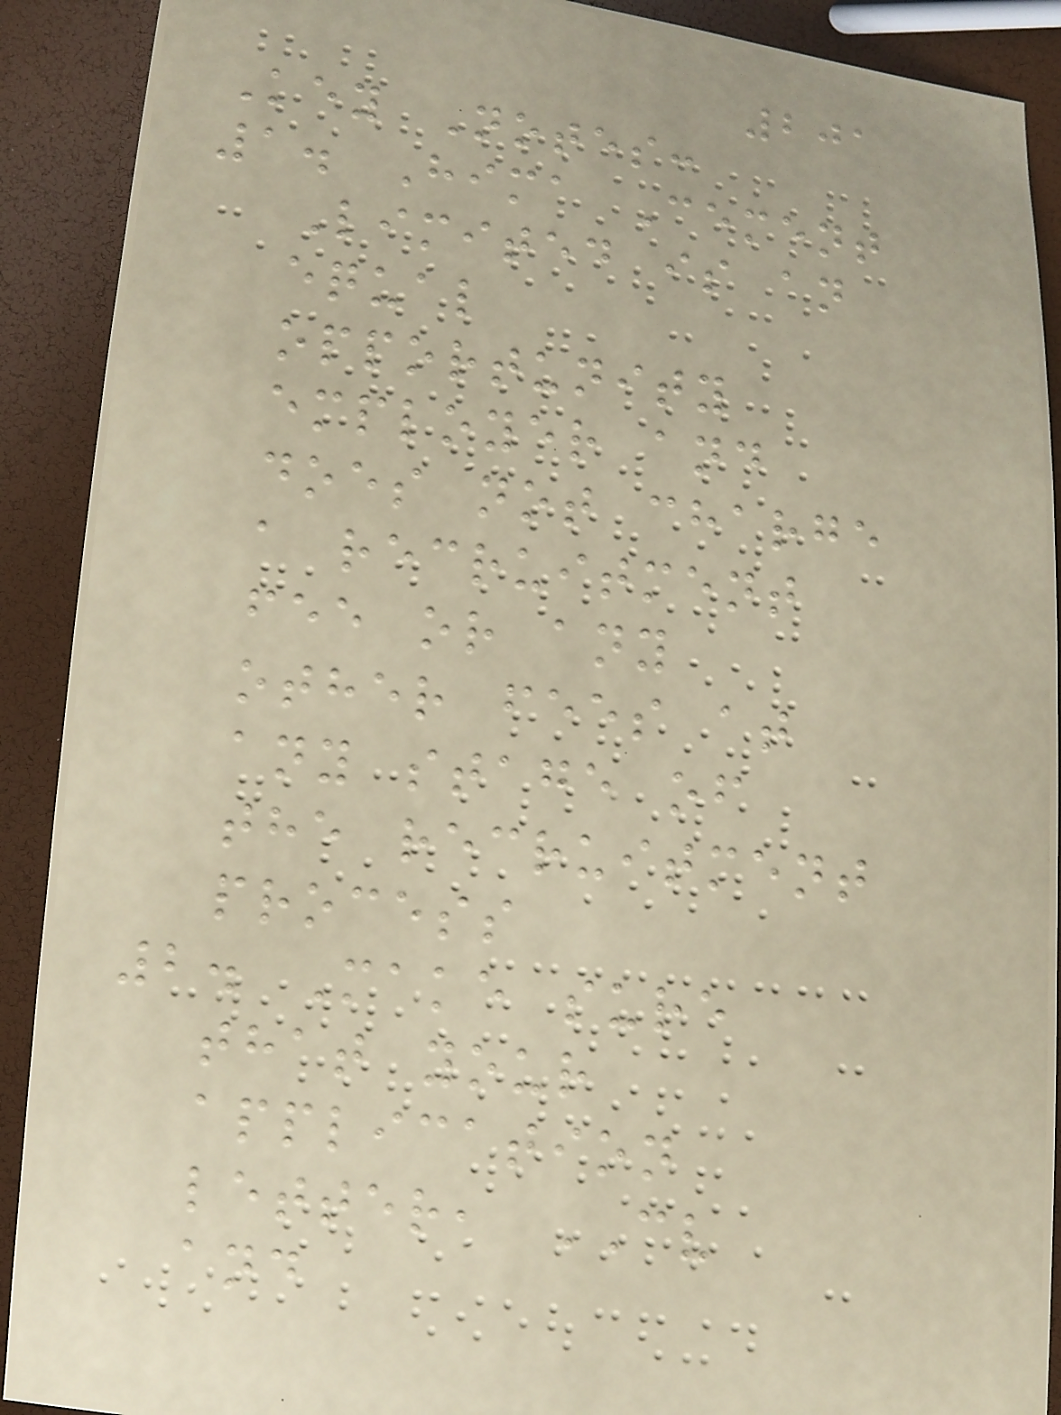201
Key Notes:
1. Hima Cement
Limited is an
equal
opportunity
employer and
does not charge
a recruitment
fee or any
other fees at
any stage of
the recruitment
process
2. Make sure
that your
application
letter, CV
and
